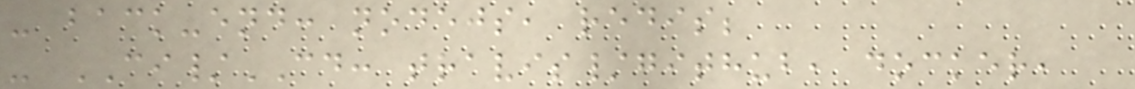- back-end: nodejs, redis;
- CI/CD: travis/github, docker,
